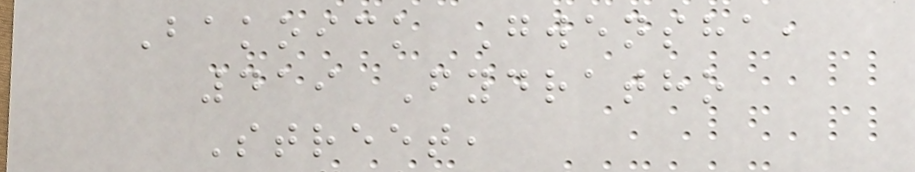Bakoick Gwensha,
419 Fydratho
Street,
